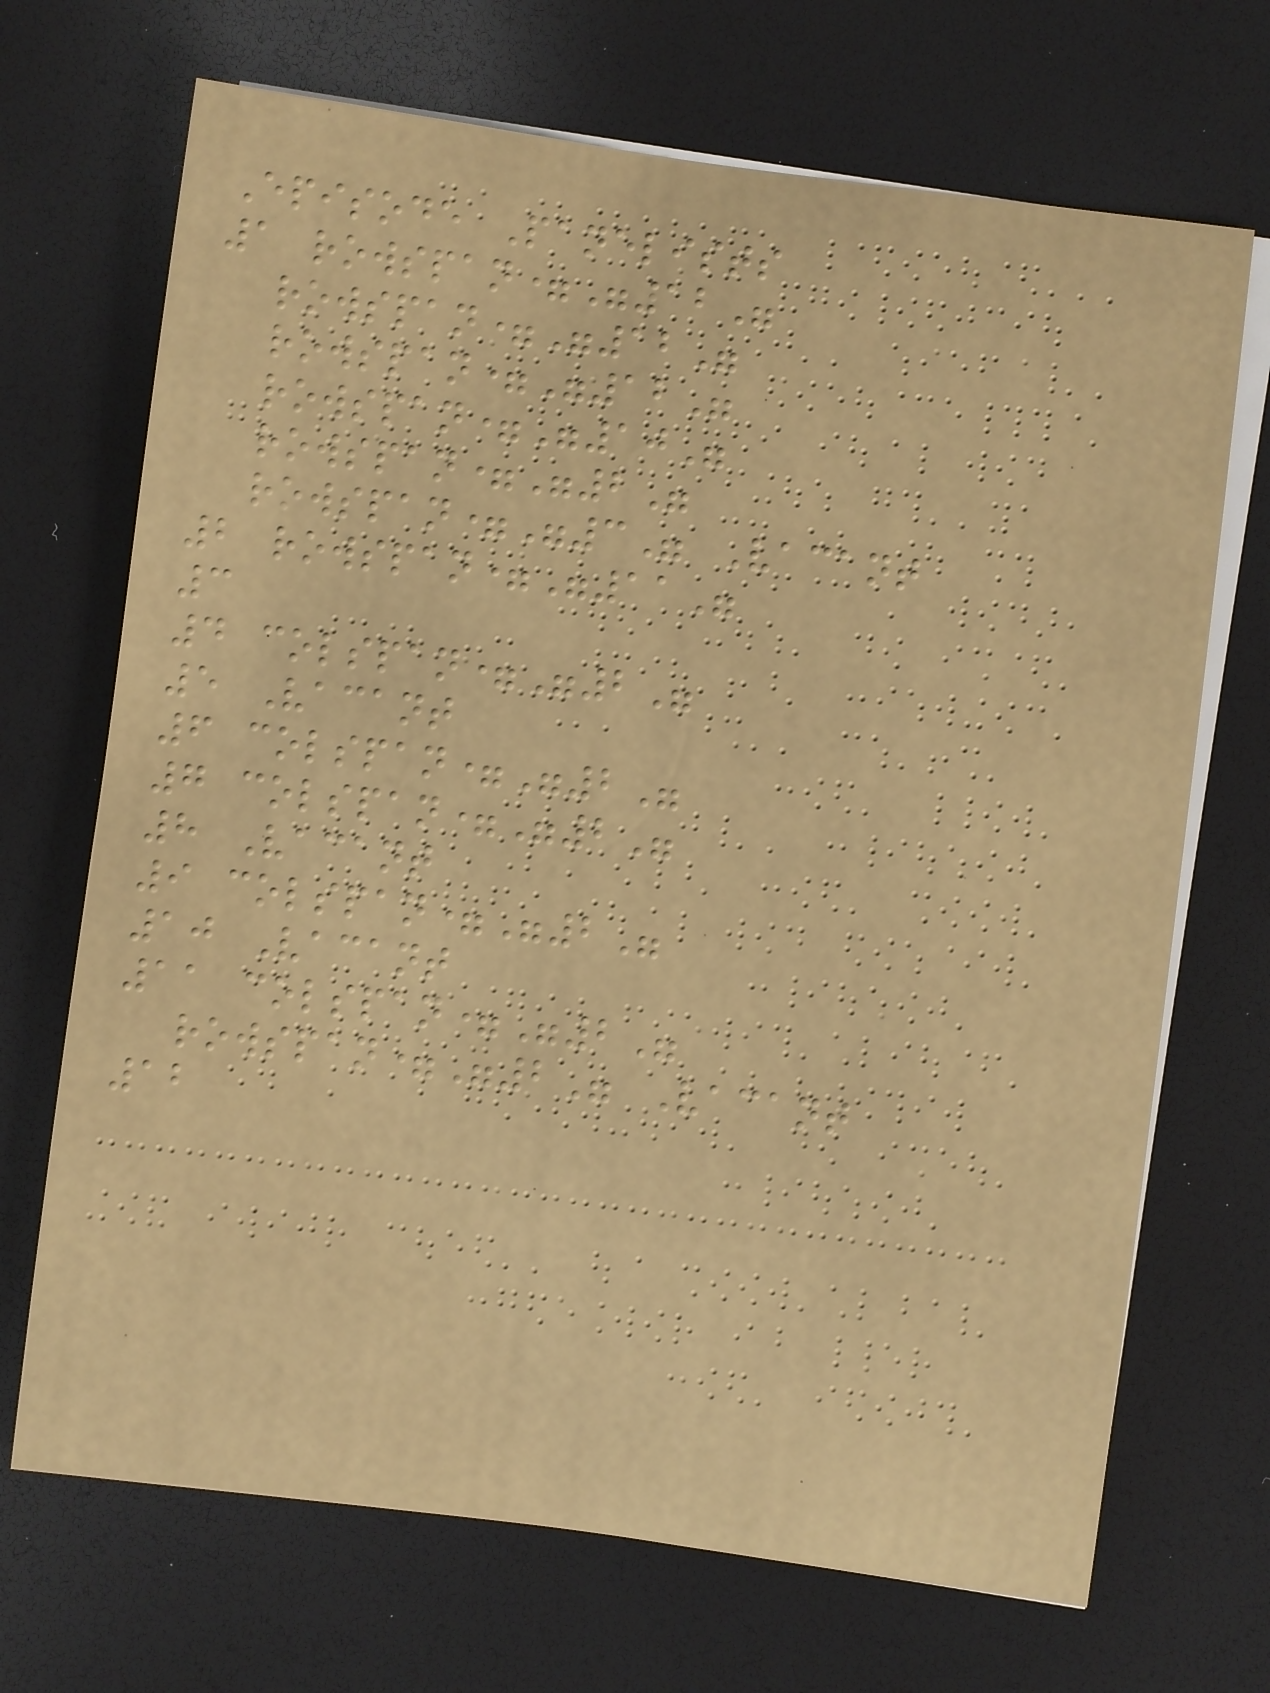Episode Panelists
1 rowspan="12"
rowspan="12"
rowspan="12"
rowspan="10"
rowspan="2"
rowspan="3" Vacant
2 rowspan="11"
3
4 colspan="2"
5 Vacant
6 colspan="2"
7 colspan="2"
8 Vacant
9 colspan="2"
10 Vacant
11 colspan="2"
rowspan="2" Vacant
12
